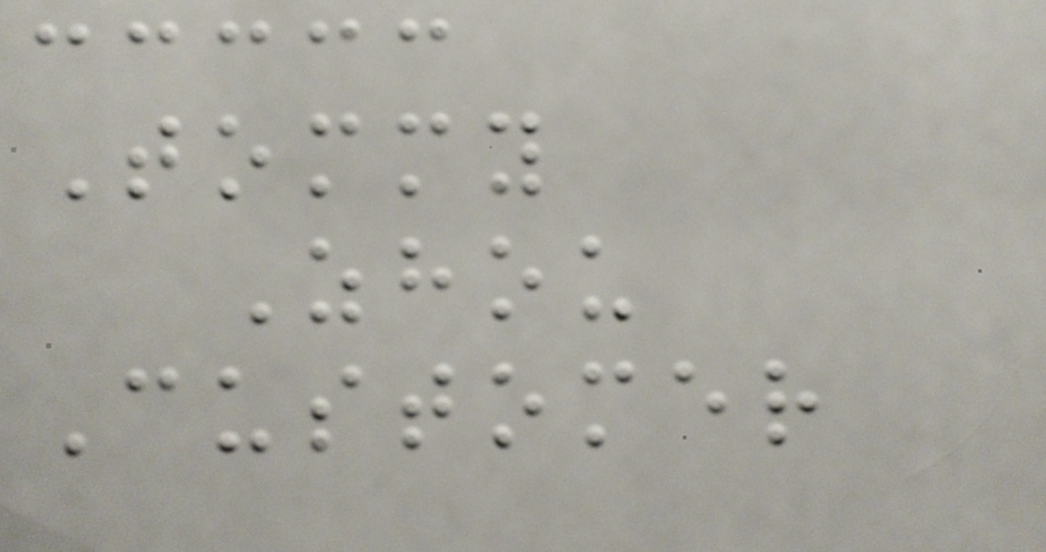Tommy
Zhou
Customer
